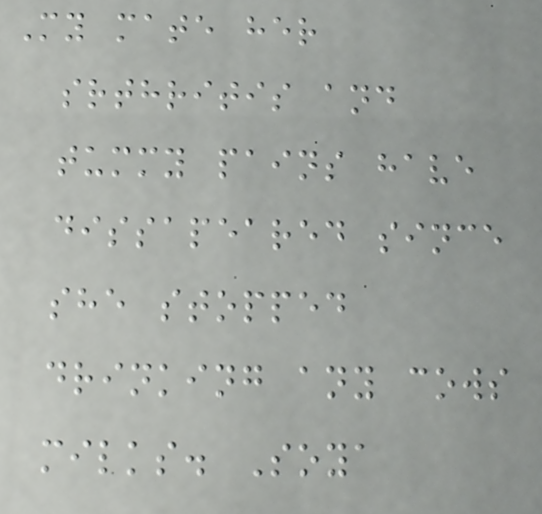My mate her
srthritis and
tummy pains have
dissapeared since
she stopped
drinking any cows
milks. Soya
